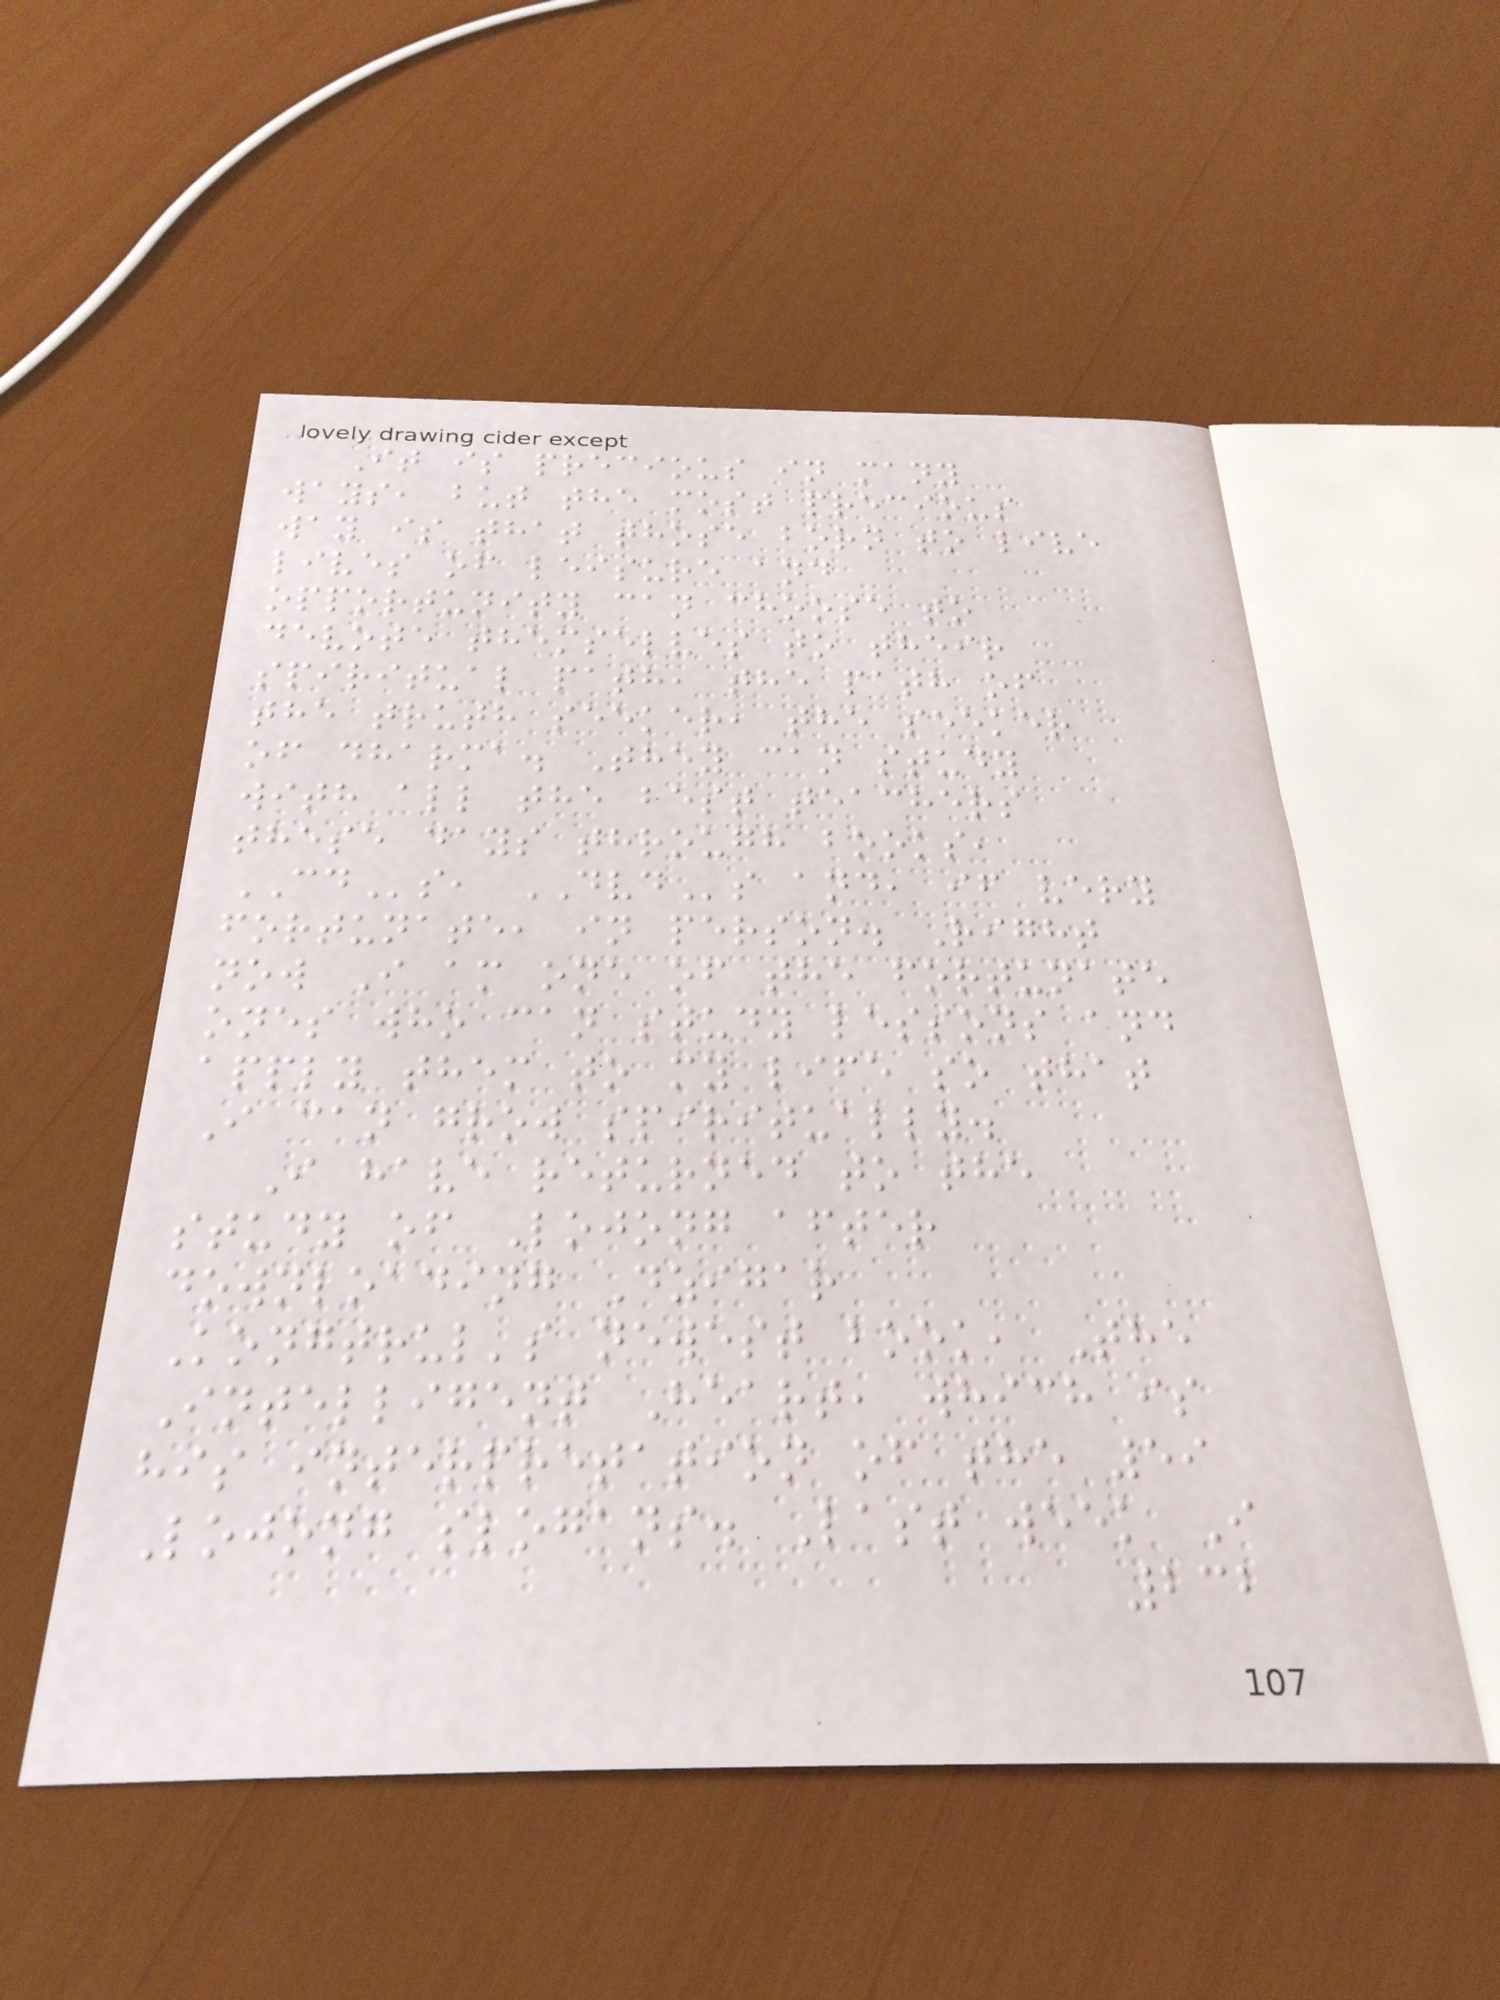It is precious in many
ways, but the most precious
way is that those born to live
lives of leisure and
opportunity can choose to
devote themselves to their
spiritual path, the path of
the truth seeker, the seeker
of dharma. They can study
with all the best teachers
these days through books,
CDs, DVDs and, if very
fortunate, in person. Right
now I am one of the fortunate
ones who can study lessons and
apply them to my life so that
I can grow spiritually.
I have returned to the
study of Lojong after
downloading Dzigar
Kongtrul's newest book, The
Intelligent Heart, which is
his interpretation of the 59
Lojong slogans. Last week I
232
